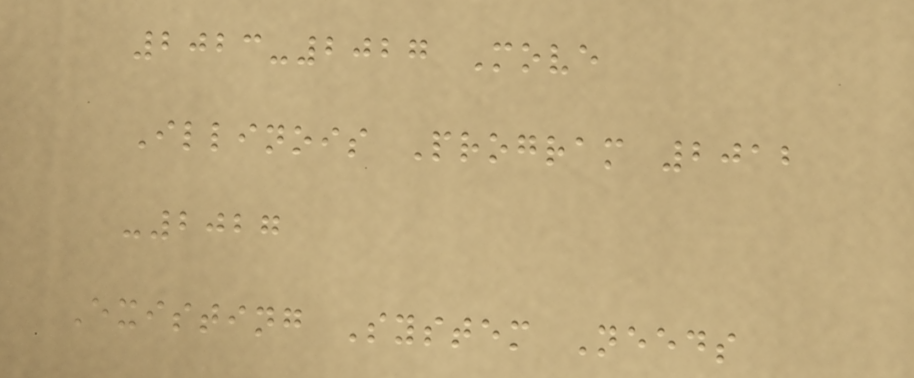2023-2027 Move
Illinois Program 2012
-2027
Existing System Needs
